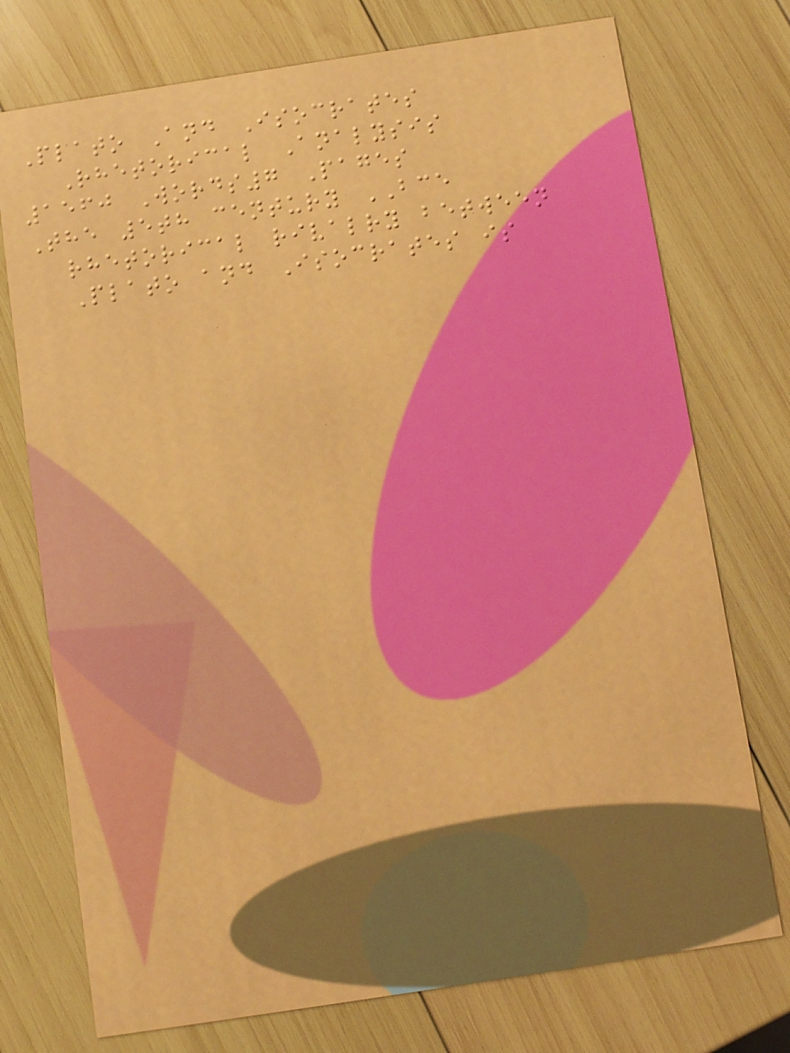Plato And Isocrates
Rhetorical Analysis
1560 Words7 Pages
The 5th century BCE
rhetorical rivalry between
Plato and Isocrates is
